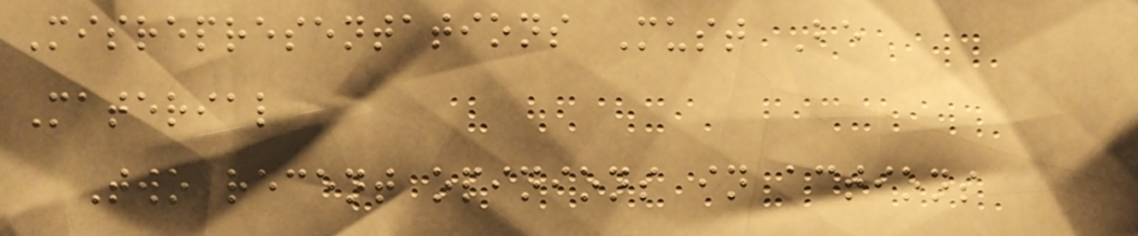Misrepresentations Must Be
Material
Two recent opinions in actions
